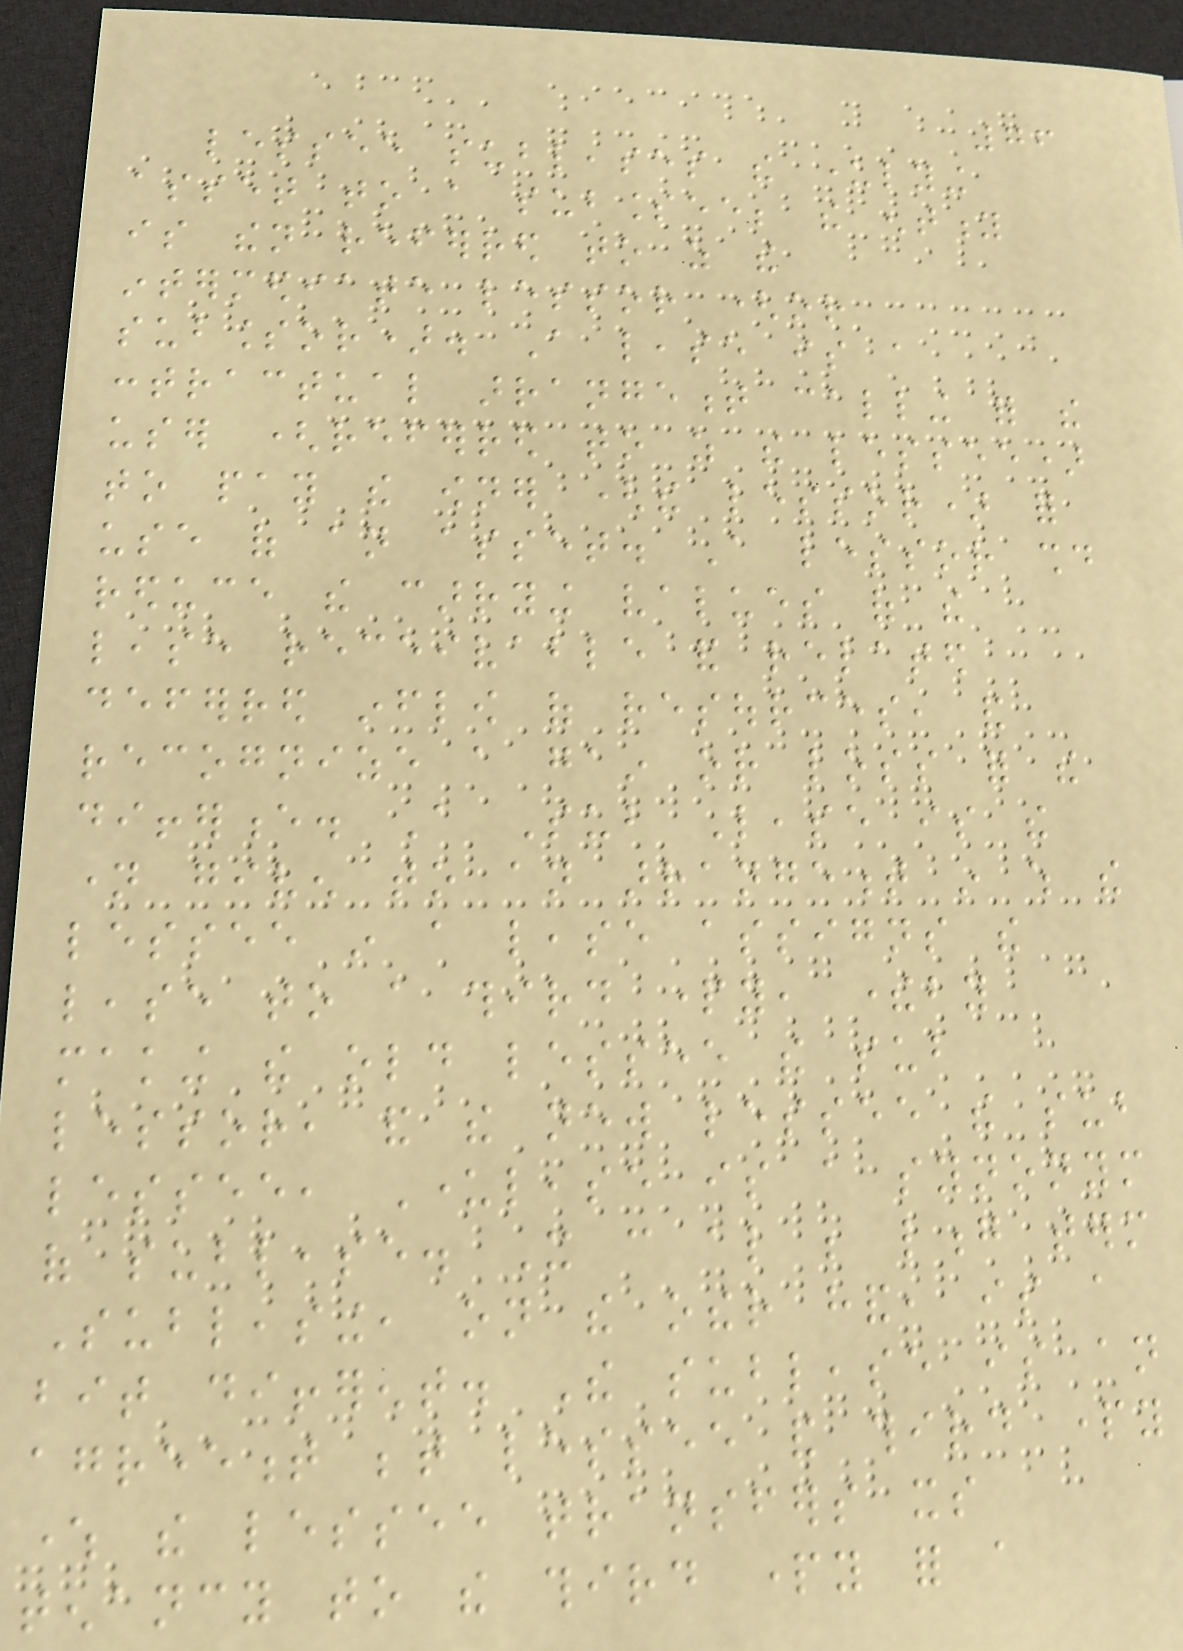76
lessee subleases the underlying
asset to a sublessee; the entity
is then referred to as the
intermediate lessor (or
sublessor). A lease is a
contractual arrangement calling for the
user (referred to as the lessee)
to pay the owner (the lessor) for
use of an asset. A lessor should
reduce the carrying values of the
lease receivable and related
deferred inflow of resources, and
recognize a gain or loss for the
difference. A Sub Lease is the
name given to an arrangement in which the
lessee in a lease assigns the
lease to a third party, thereby
making the old lessee the sub
lessor, and the new lessee the sub
lessee, Underlease is a synonym
of sublease. It can also be long term
Subleasing, on the other hand, is a
bit different. The sublease is an
agreement between lessee and third party
where the lessee transfers its
tenancy to the third party for a
